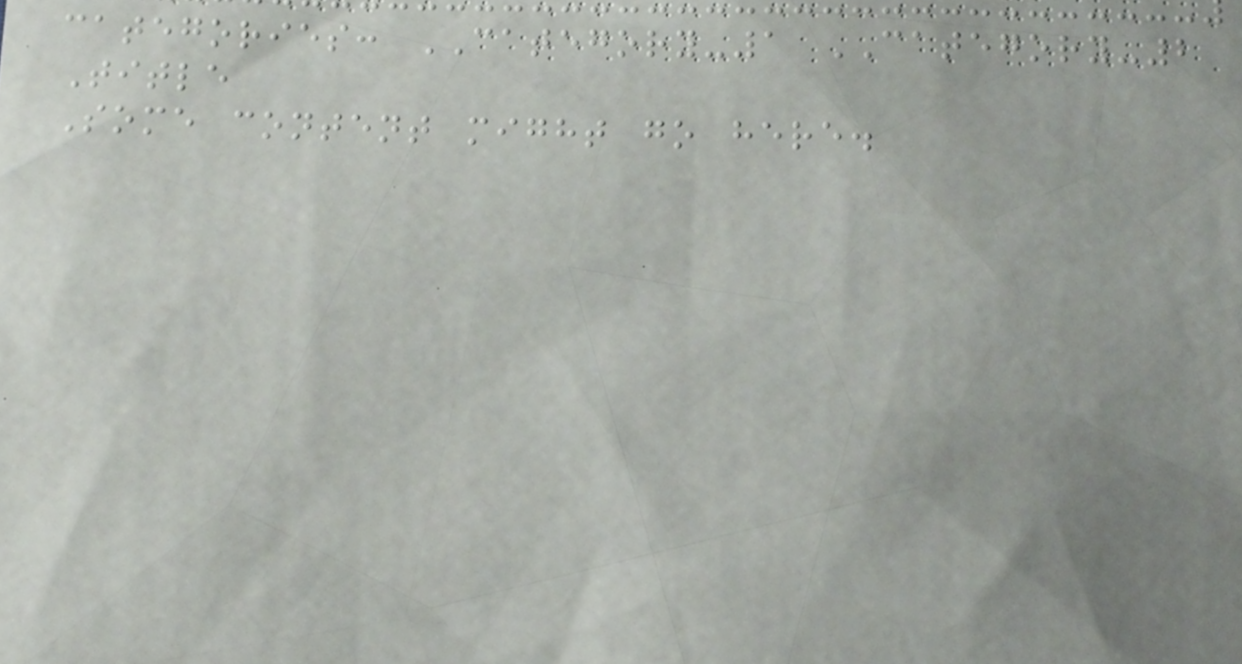categories: CATEGORY-1 CATEGORY-2
Title
Some content might go here.
